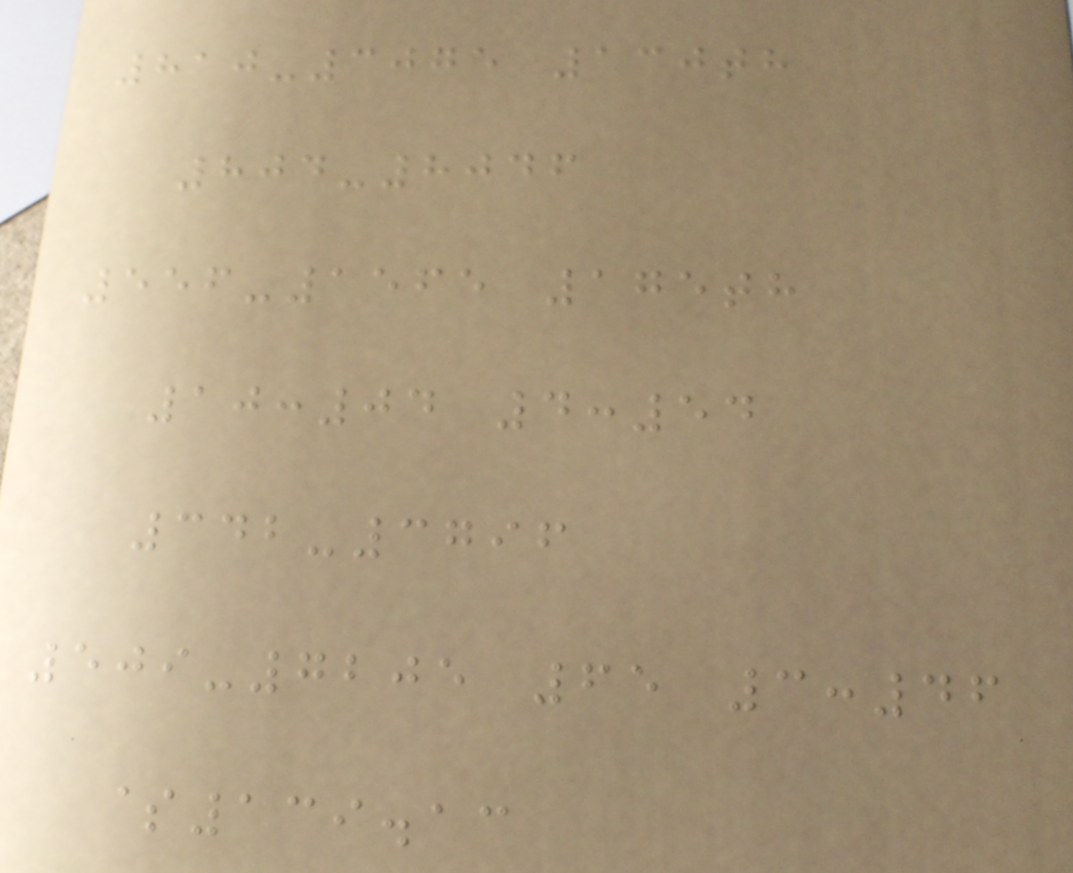810-3075 130th
804-8046
556-1565 175th
10:04 4:54
342-3796
509-7205 65 3:46
$139.13
